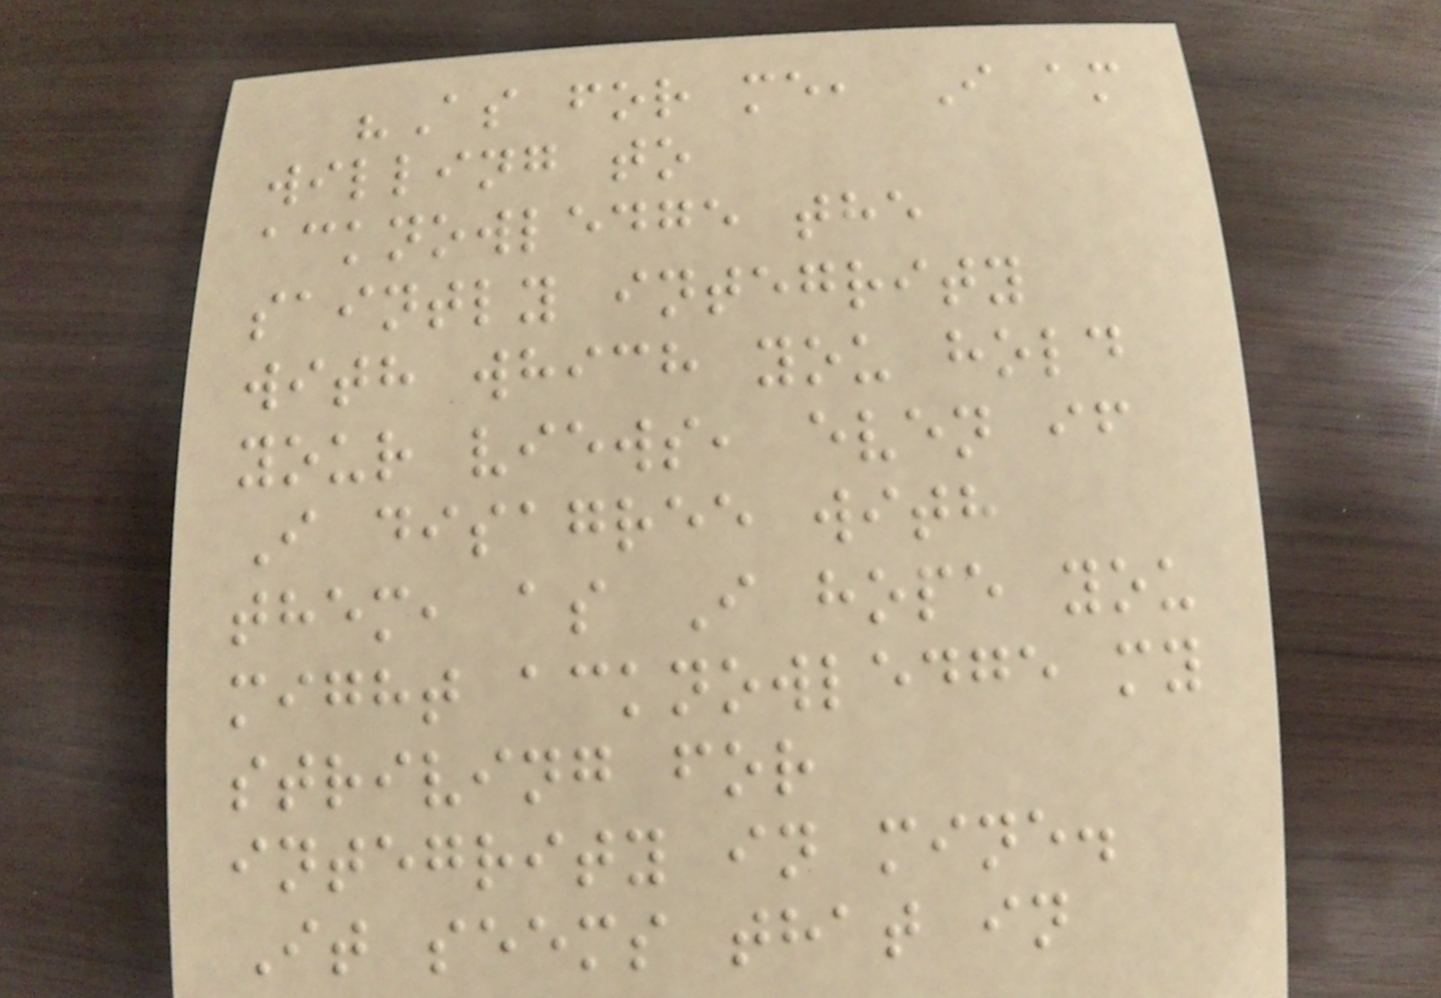"As for me, I am
willing to
acknowledge the
saintly integrity
with which you hold
your views, even if
I disagree with
them, as I hope you
might acknowledge my
striving for
integrity in mine.
It seems that in
